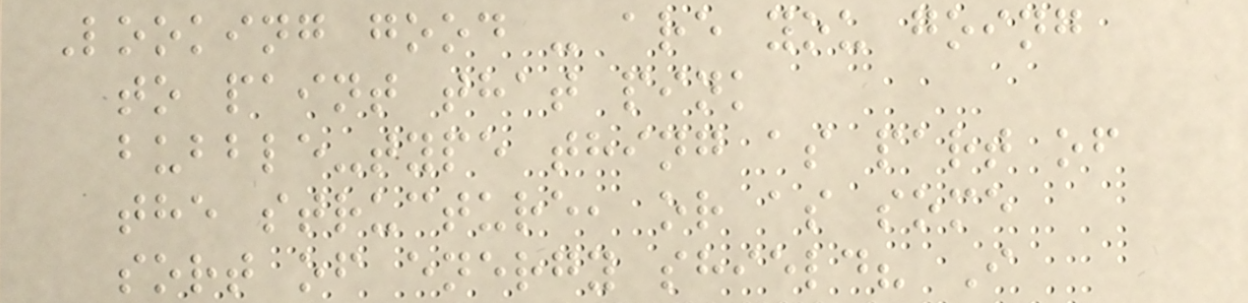Looking good - are you going
to paint that pink
bubble-type thing as part of
the structure, or as some
sort of energy shield? I
